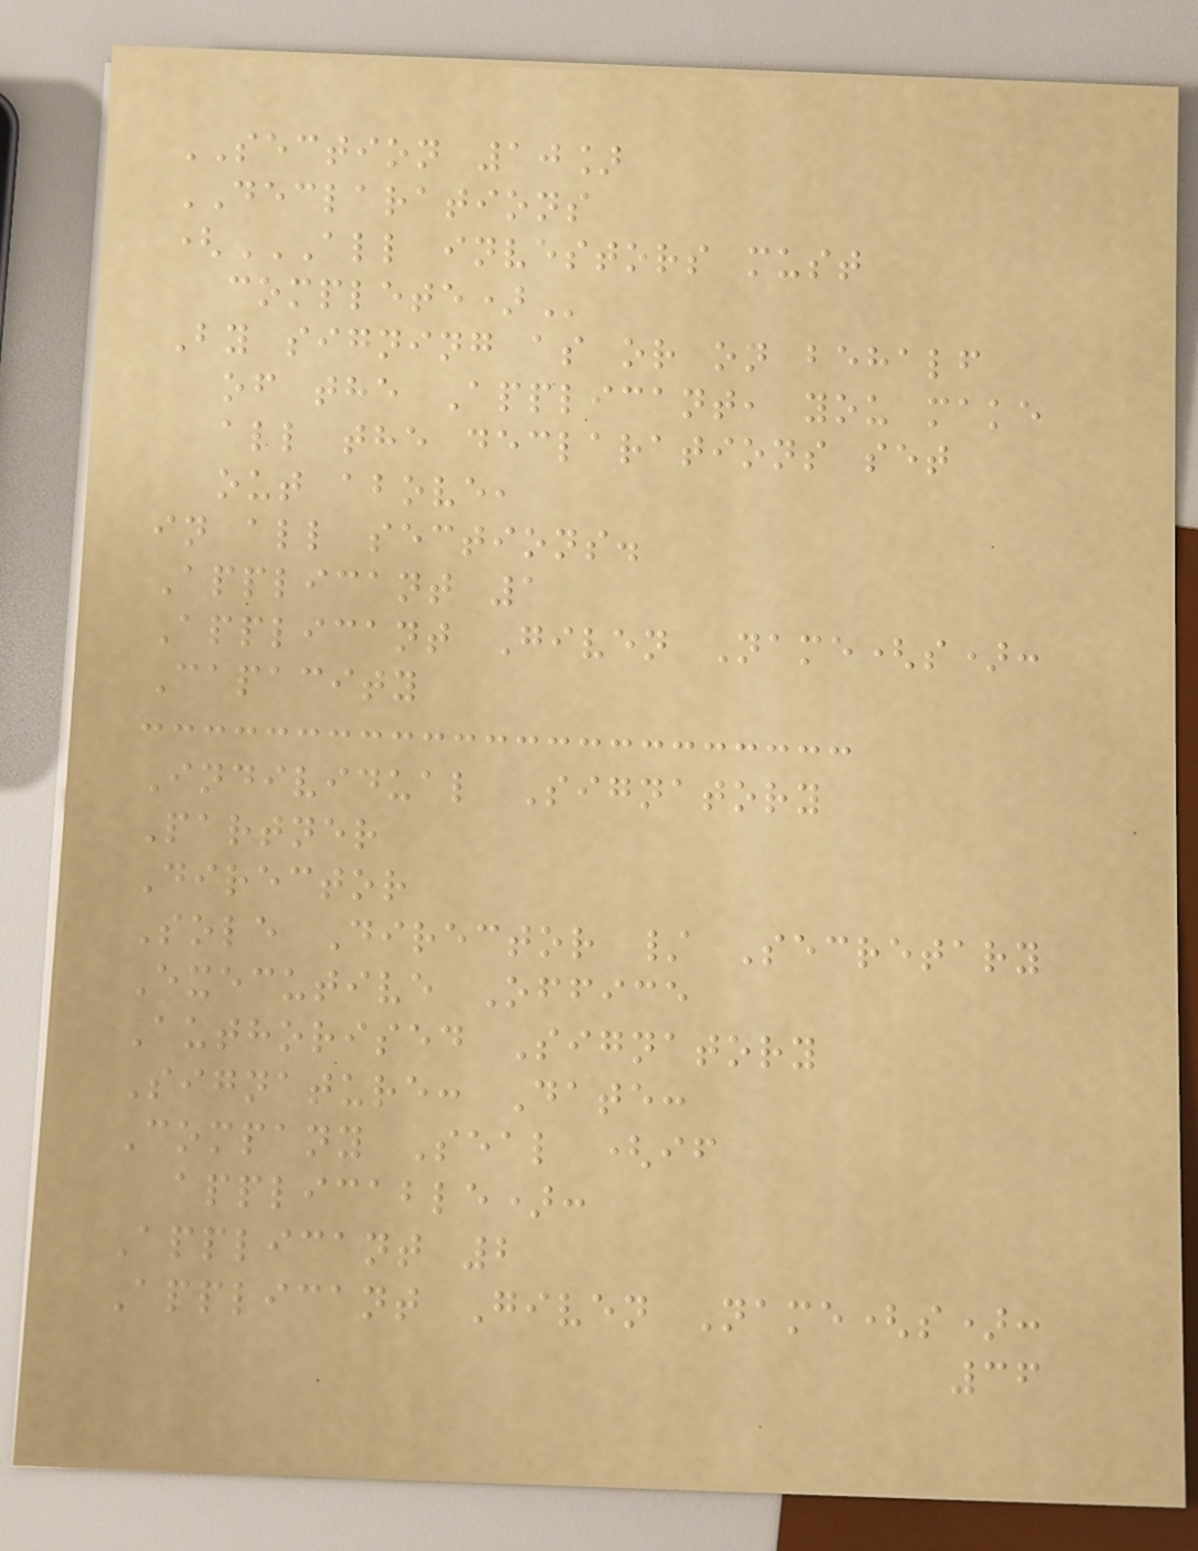SECTION 10]
DECLARATIONS
(ALL INVESTORS MUST
COMPLETE)
By signing as or on behalf
of the Applicant, you make
all the declarations set
out above,
in all sections.
Applicant 1
Applicant Given Name(s):
Capacity
Individual Signatory
Partner
Director
Sole Director / Secretary
Executive Office
Authorised Signatory
Signature: Date:
Company Seal (if
applicable):
Applicant 2
Applicant Given Name(s):
36
